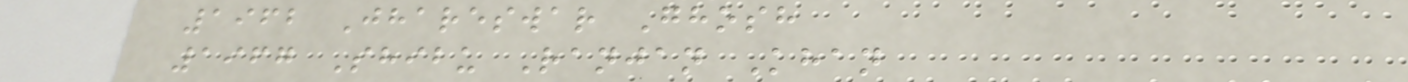1962 Jhareswar Ghosh
1967 Shibu Ranjan Khan
